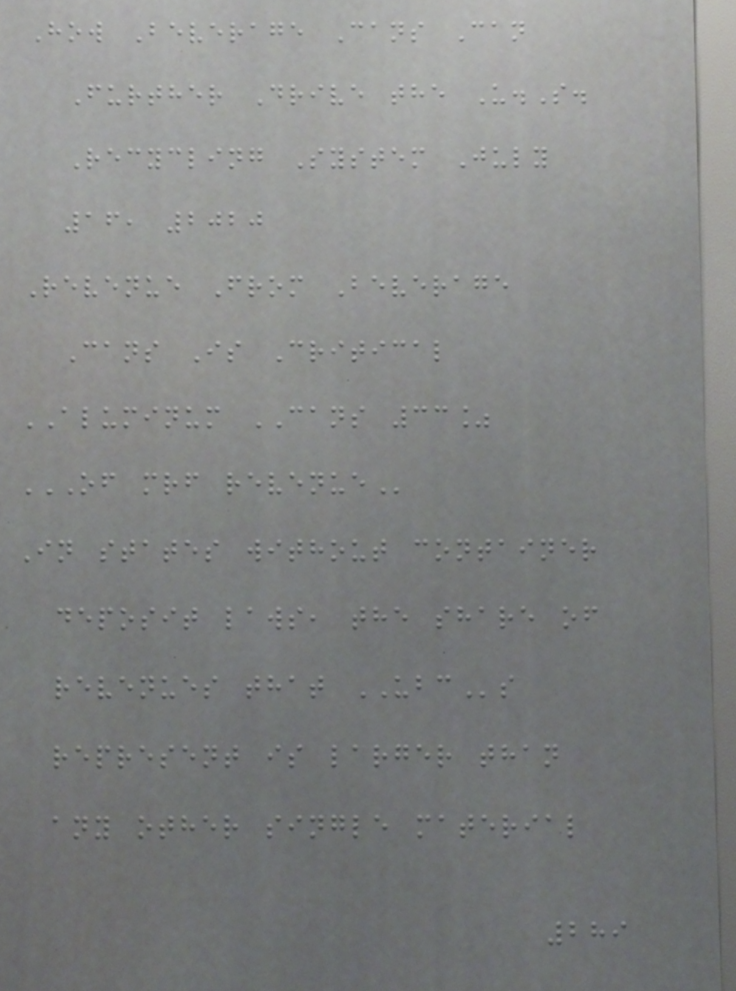How Beverage Cans Can
Further Drive the U.S.
Recycling System July
16, 2020
Revenue From Beverage
Cans Is Critical
ALUMINUM CANS 33%
OF MRF REVENUE
In states without container
deposit laws, the share of
revenues that UBCs
represent is larger than
any other single material
289
